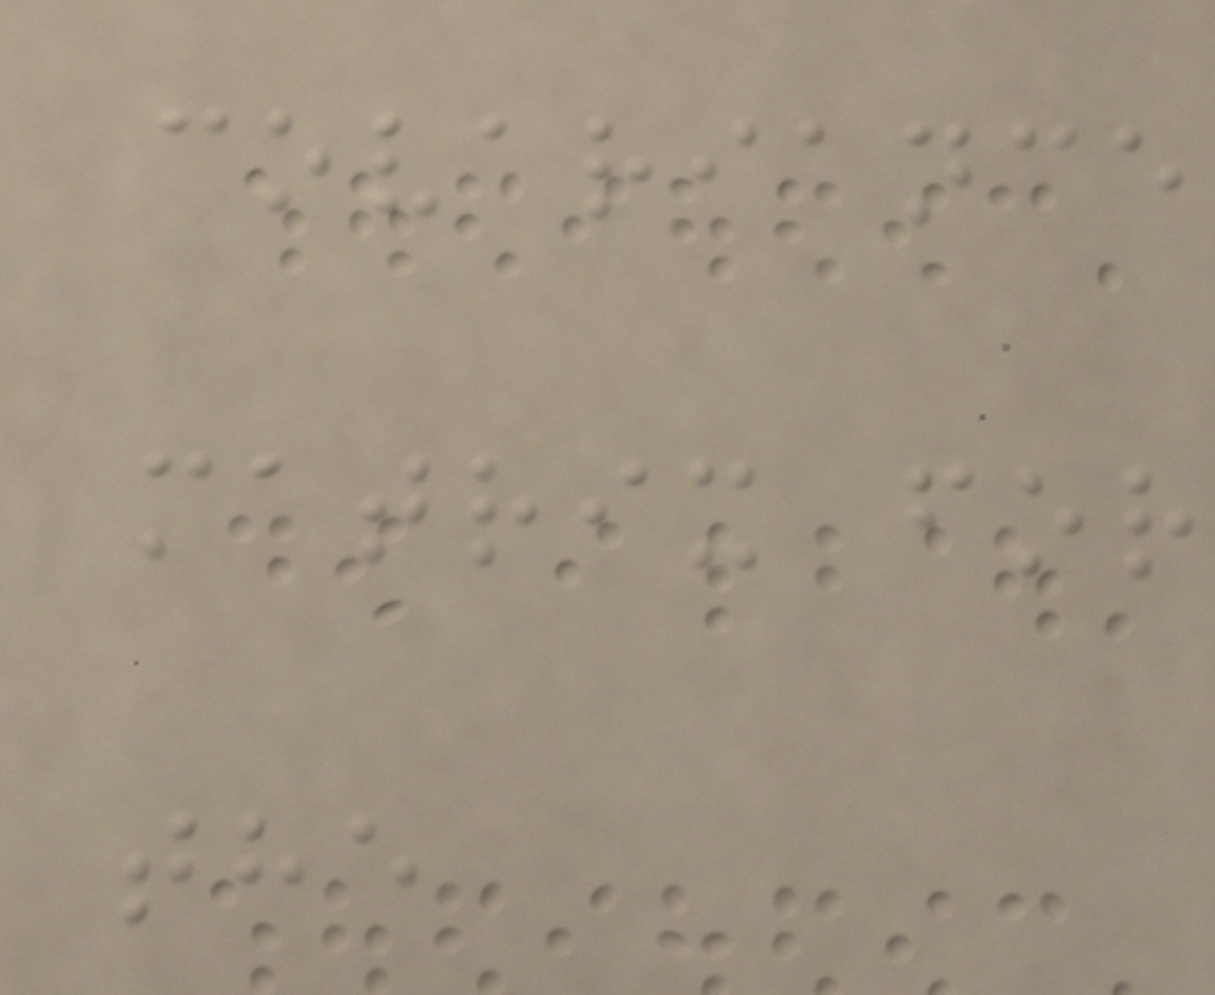covariance
matrix for
the
